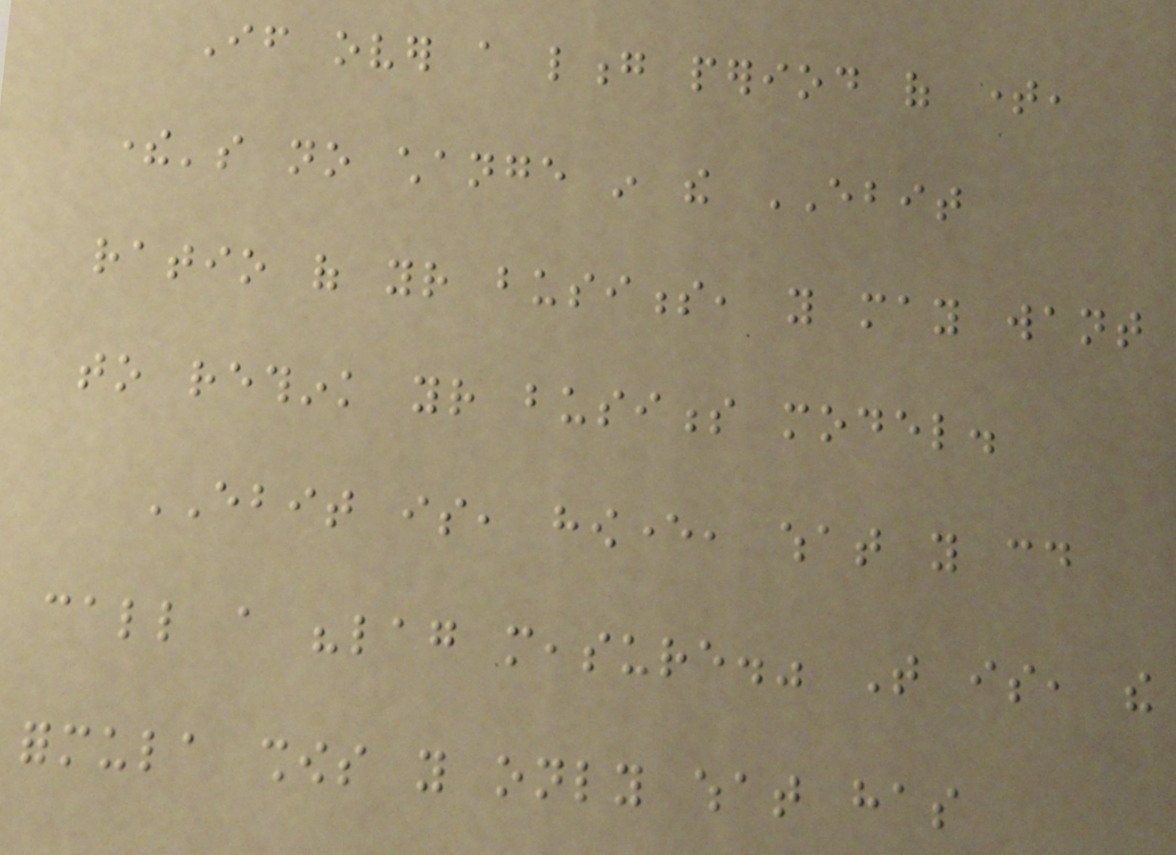If over a long period of time,
there's no change in the EBIT
ratio of your business, you may want
to rethink your business model.
EBIT is, however, what you could
call a "lag measure." That is, the
formula shows you only what has
